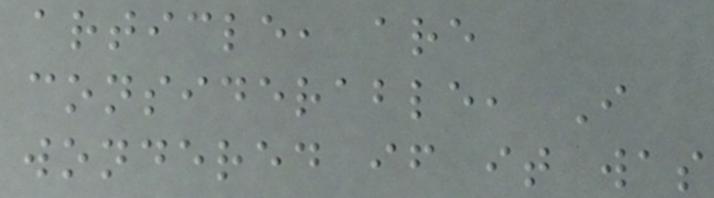article, are
considerable, I
wondered if it was
